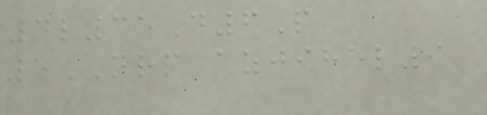4l35D6P
5NRM azjihel9
